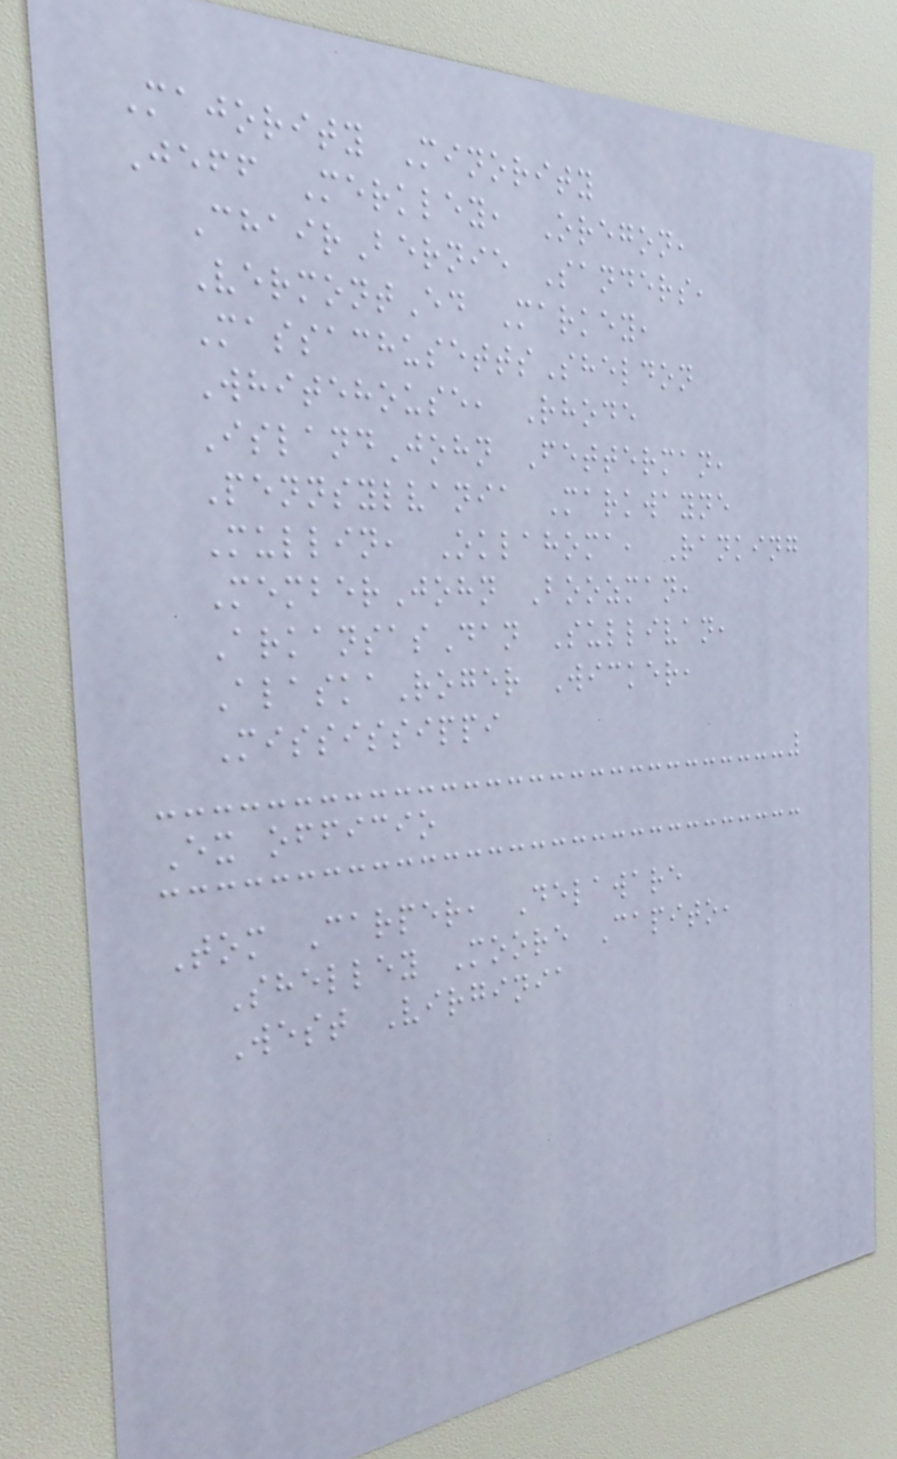Majority Minority
Jeff Merkley, Oregon,
ChairBernie Sanders,
VermontEd Markey,
MassachusettsSheldon
Whitehouse, Rhode
IslandJohn Fetterman,
Pennsylvania Markwayne
Mullin, Oklahoma, Ranking
MemberJohn Boozman,
ArkansasDan Sullivan,
AlaskaRoger Wicker,
Mississippi
Ex officio
Tom Carper, Delaware
Shelley Moore Capito,
West Virginia
